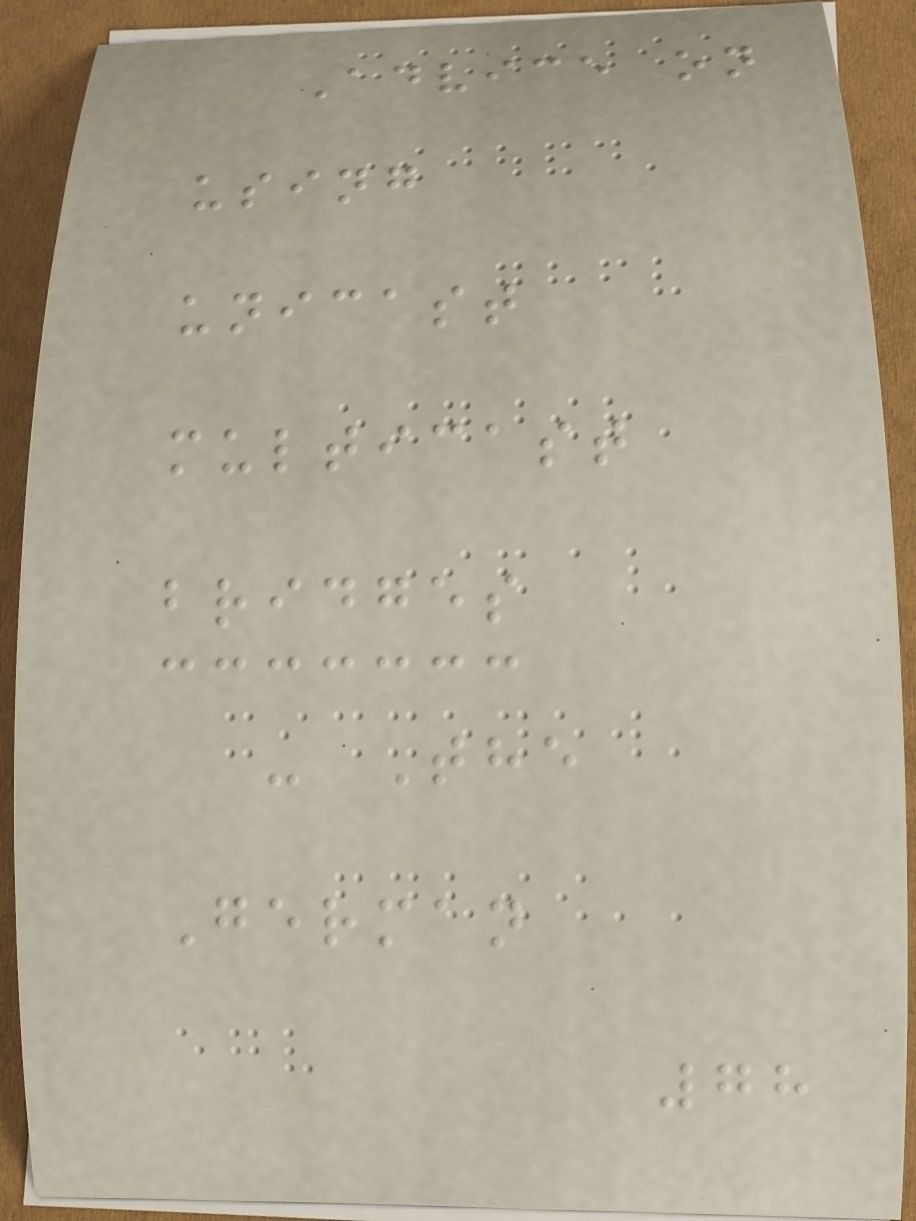Advice on
using
unicast
multicast
bridges
- The
German
78
